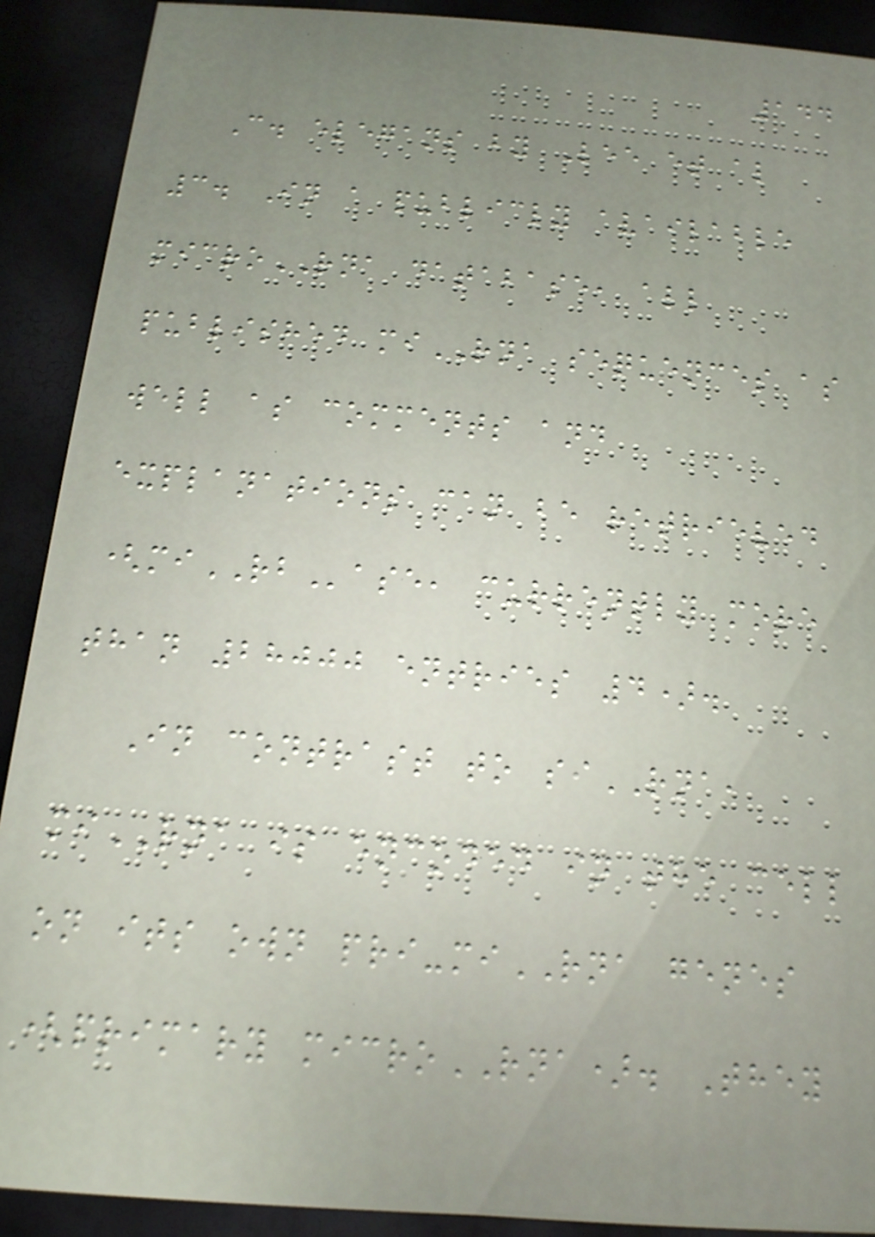144
C. elegans by Lee et al
3. In a publicly available
microRNA database, all
published miRNA sequences as
well as comments and
explanations can be retrieved
(miRBase, currently more
than 28000 entries 4).
In contrast to siRNA,
miRNA is encoded in the cell
on its own pri-miRNA genes
(primary microRNA). They
